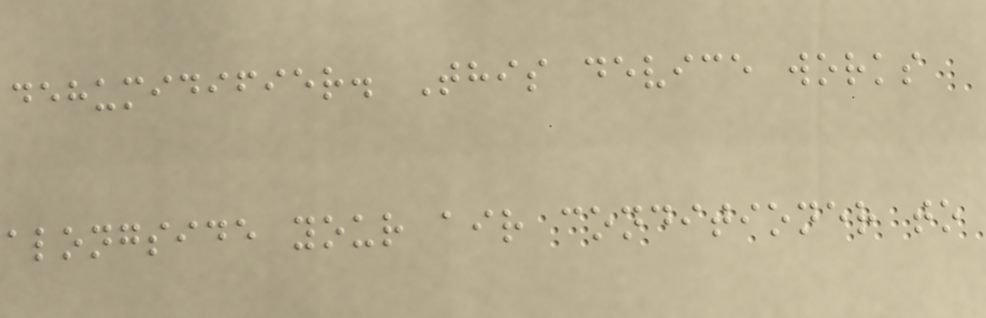dehumidifier. This device works
alongside your air conditioner to
